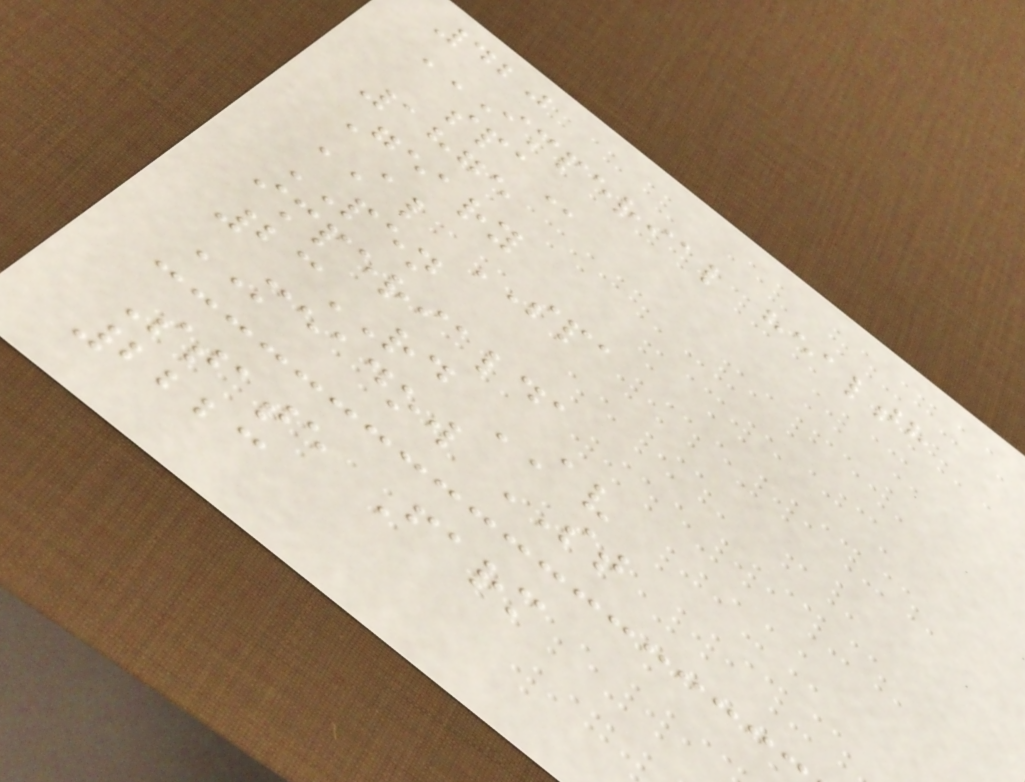420
IMPERIAL HEALTH
SPA
1875
Geary
AL SPA
PEN
imperialda
23RD AV
MEADOW ST
State Farm
2223
